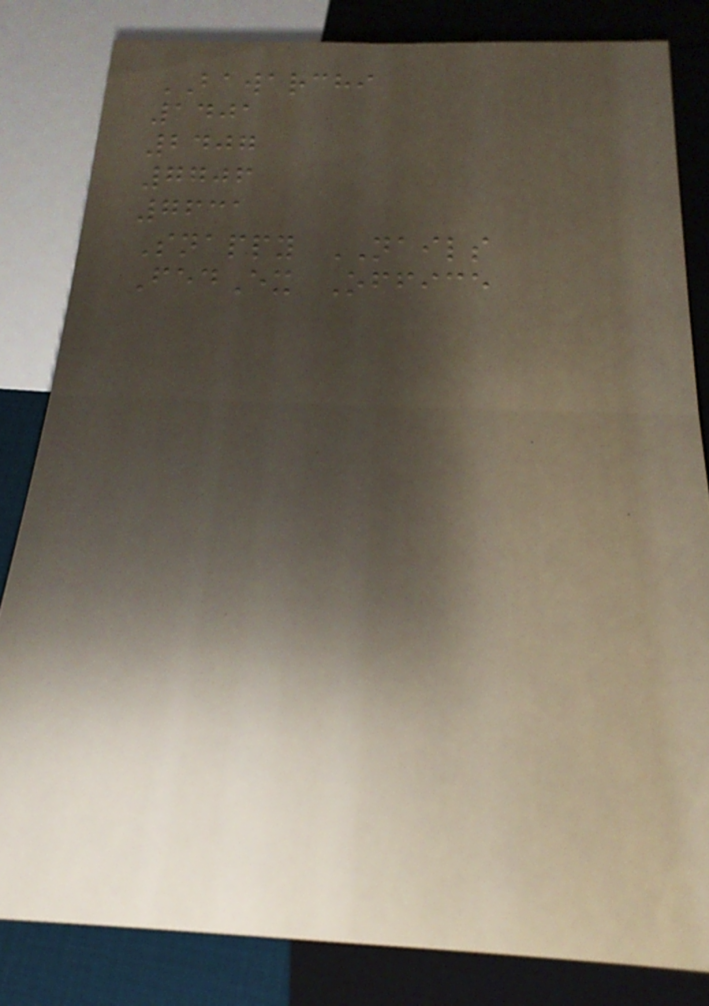BAWARCHI
1401
2407
7706
7631
Snappy NAILS
FedEx Office
